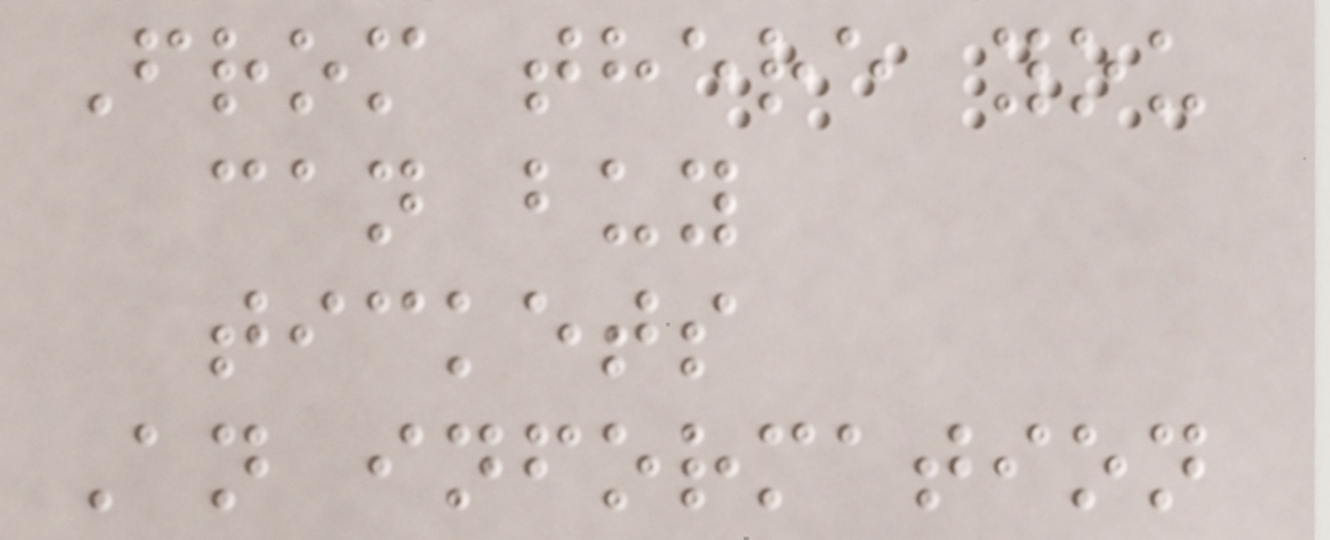From there you
can buy
tickets
An information
